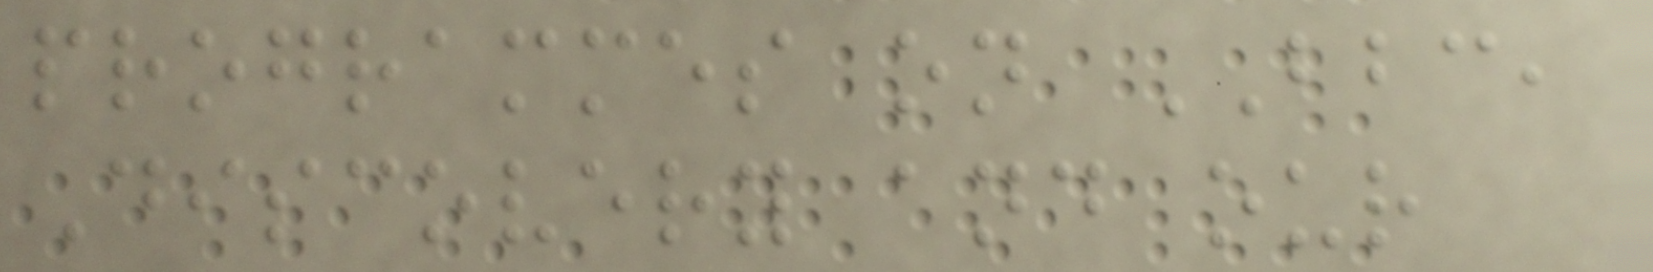programmes on BBC,
Discovery and our
